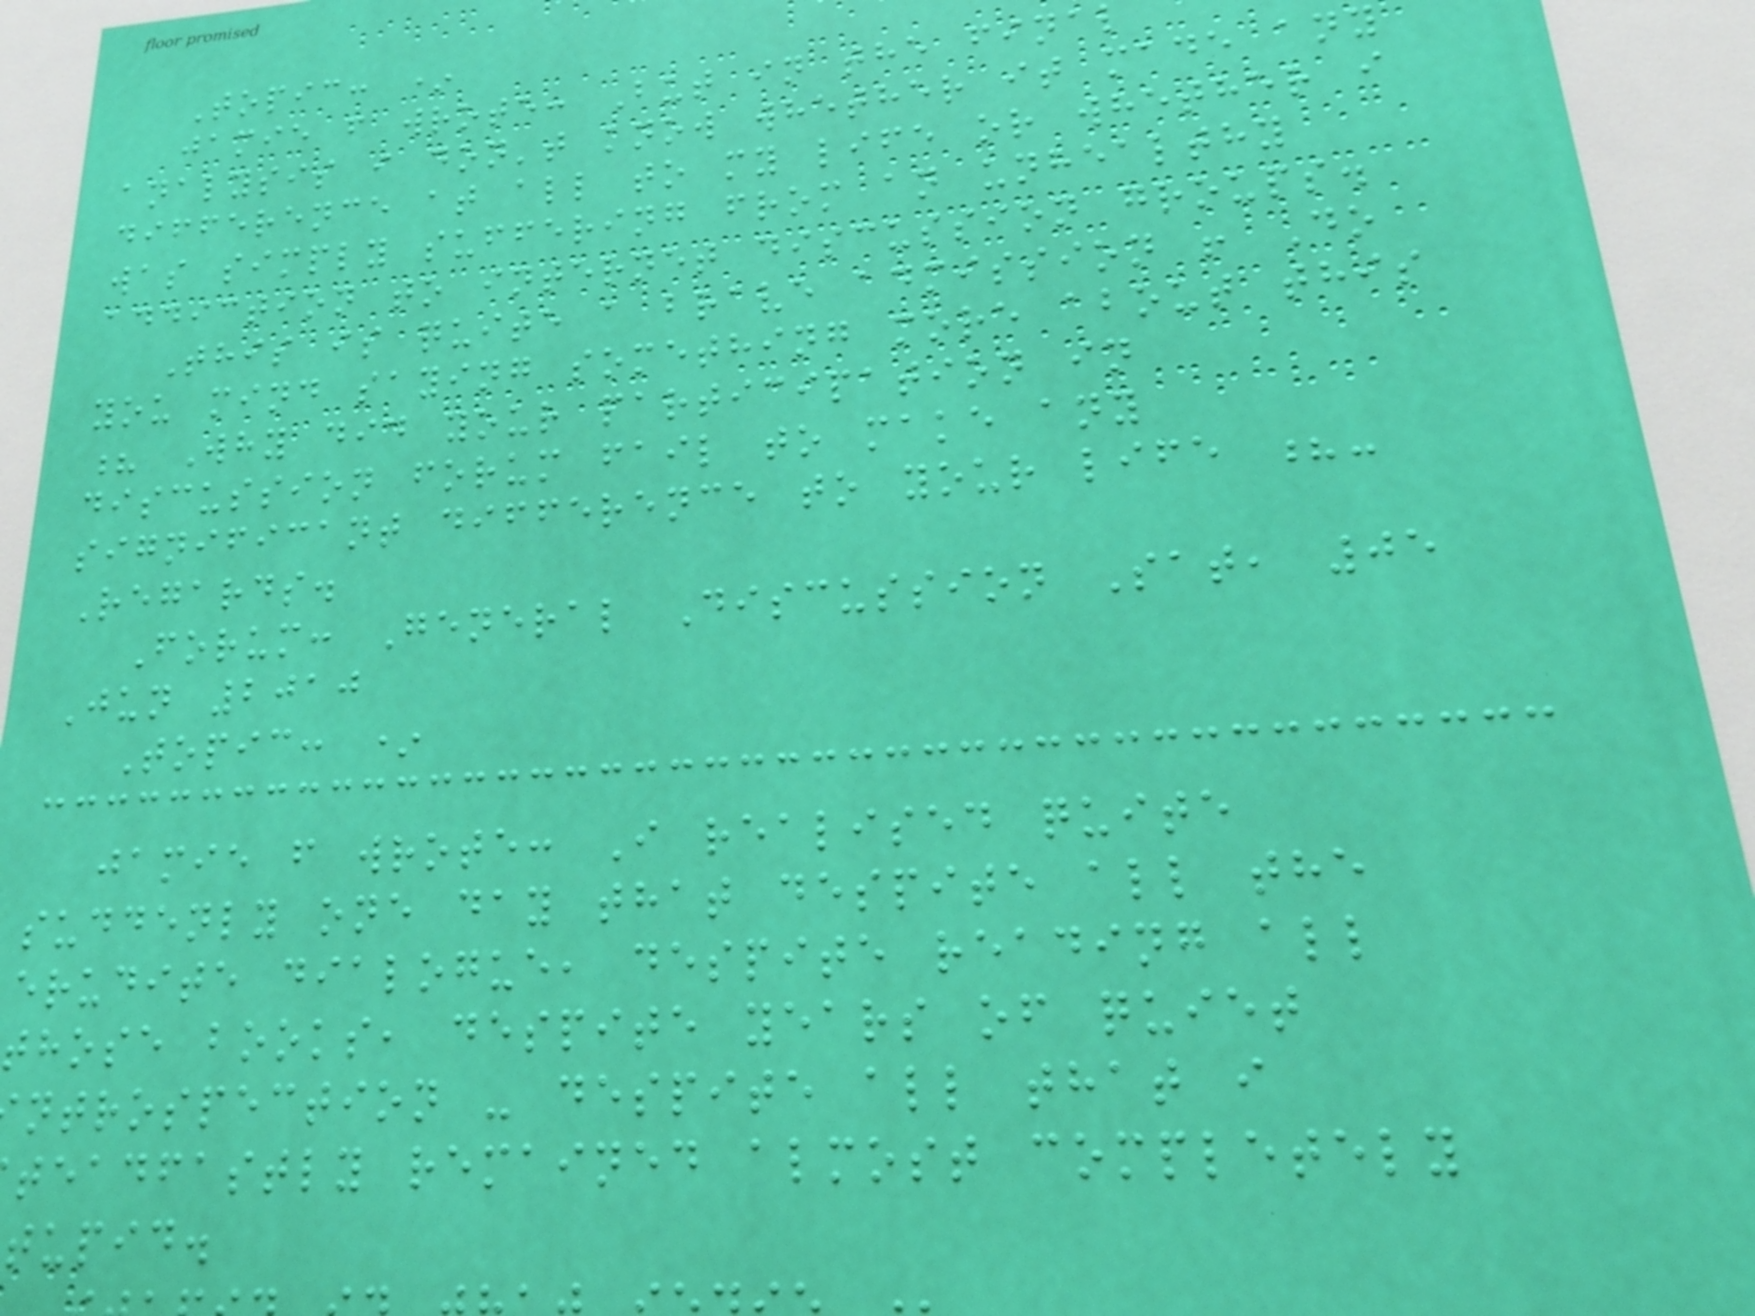Topic: *
jamie f wrote: But in the final
analysis i don't know whether it made any
difference at all to my life or whether i
was simply suffering from an unhealthy
addiction to internet discussion groups.
This is quite a brave admission ! Do
you mind saying something more about this
? Why did your participation in
discussion forum fail to make any
significant difference to your life ?-
Regards.
Forum: General Discussion Sat, 05
Jun 2010
Topic: *
jamie f wrote: I realised quite
suddenly one day that despite all the
erudite dialogue, despite reading all
those books, despite years of quiet
ntrospection - despite all that i
teadfastly remained almost completely
tupid.
